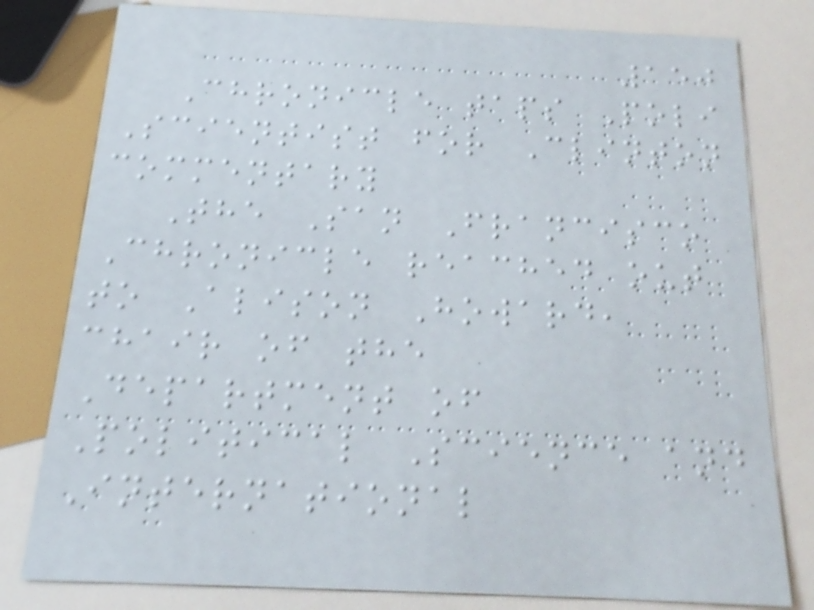150
Chronicle taps Poli
Scientist for Clinton
commentary
The San Francisco
Chronicle reached out
to Alison Howard,
chair of the
Department of
Political Science and
International
